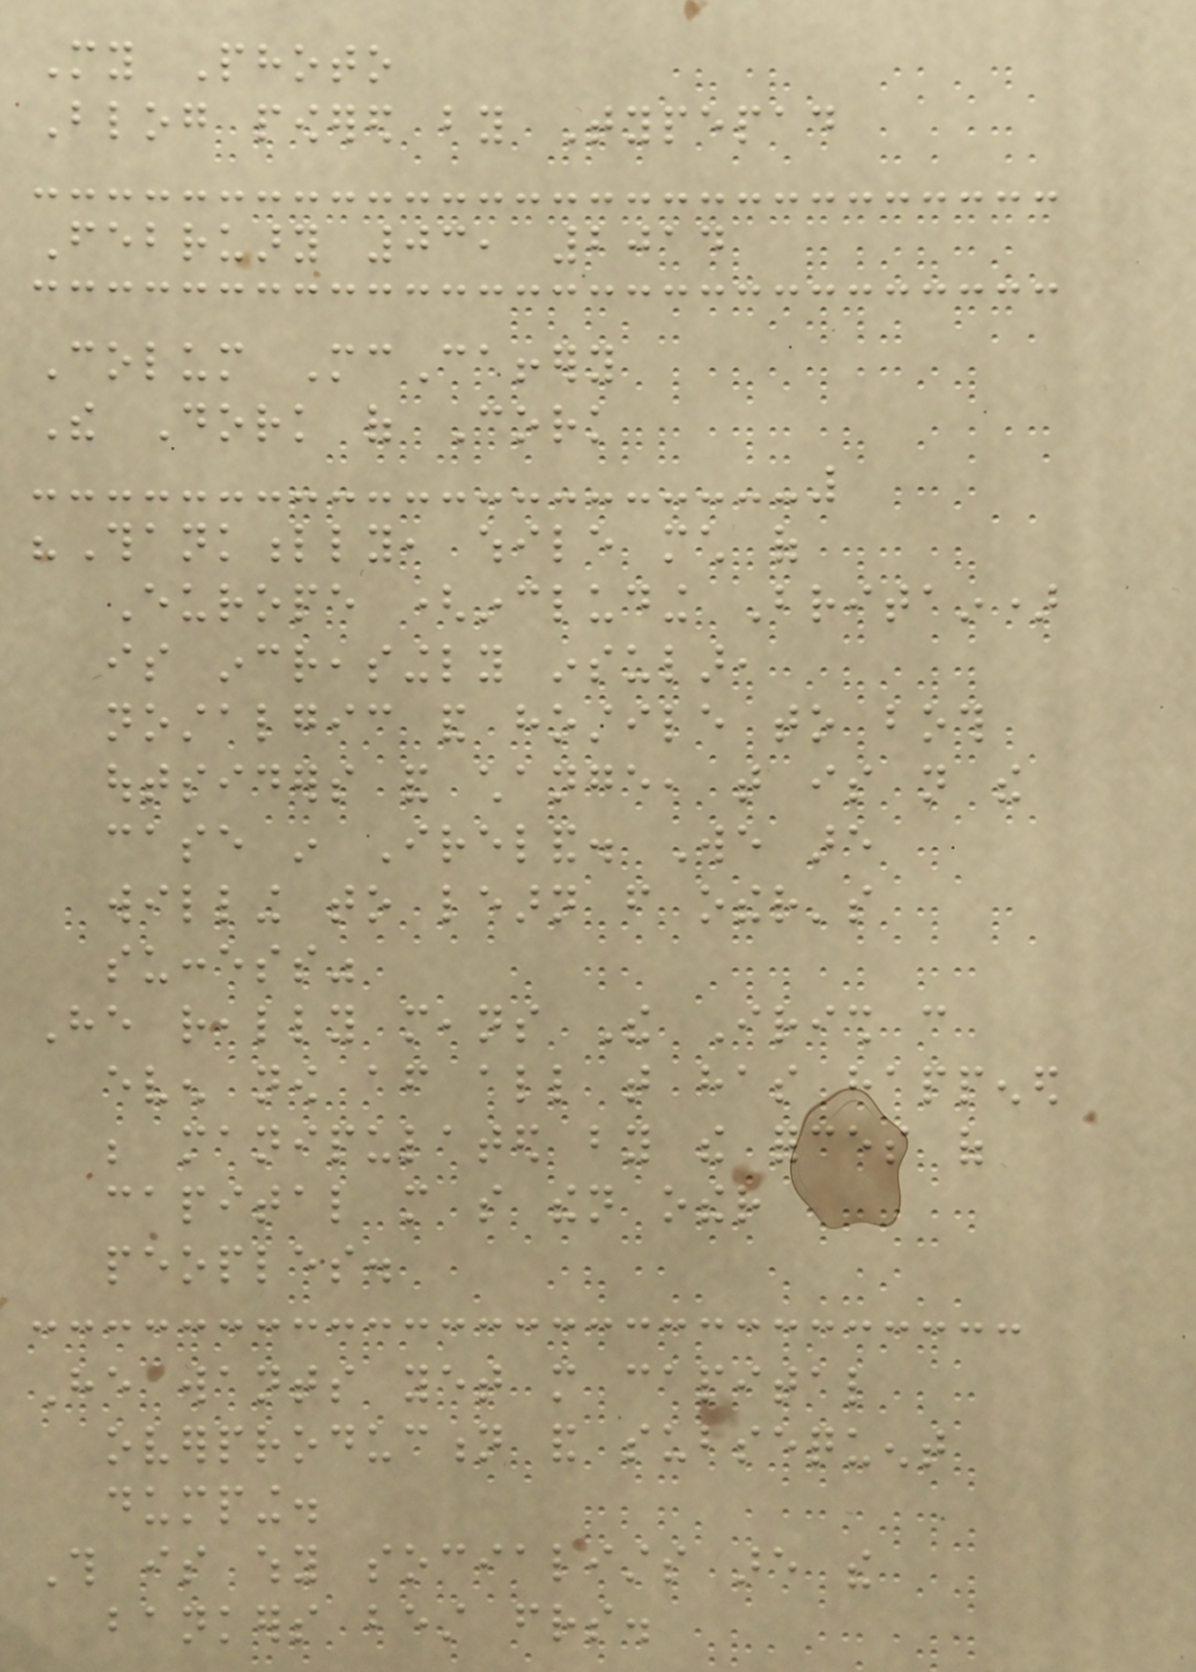My Photo
Blog powered by Typepad
February 03, 2014
Colum McCaffery
The Dork of Cork
"Thankfully, while much of
Europe (including Britain)
is increasingly insular,
nostalgic and hostile to both
outsiders and change, that is not the
case in Ireland. We are
willing to learn from other's
success"
He really means The Irish can
even now after all that has happened
be manipulated by the forces of
capital more so then other
peoples.
He wants yet more capital
overproduction and subsequent
dumping.
This is why socialists are the
bankers best friends.
